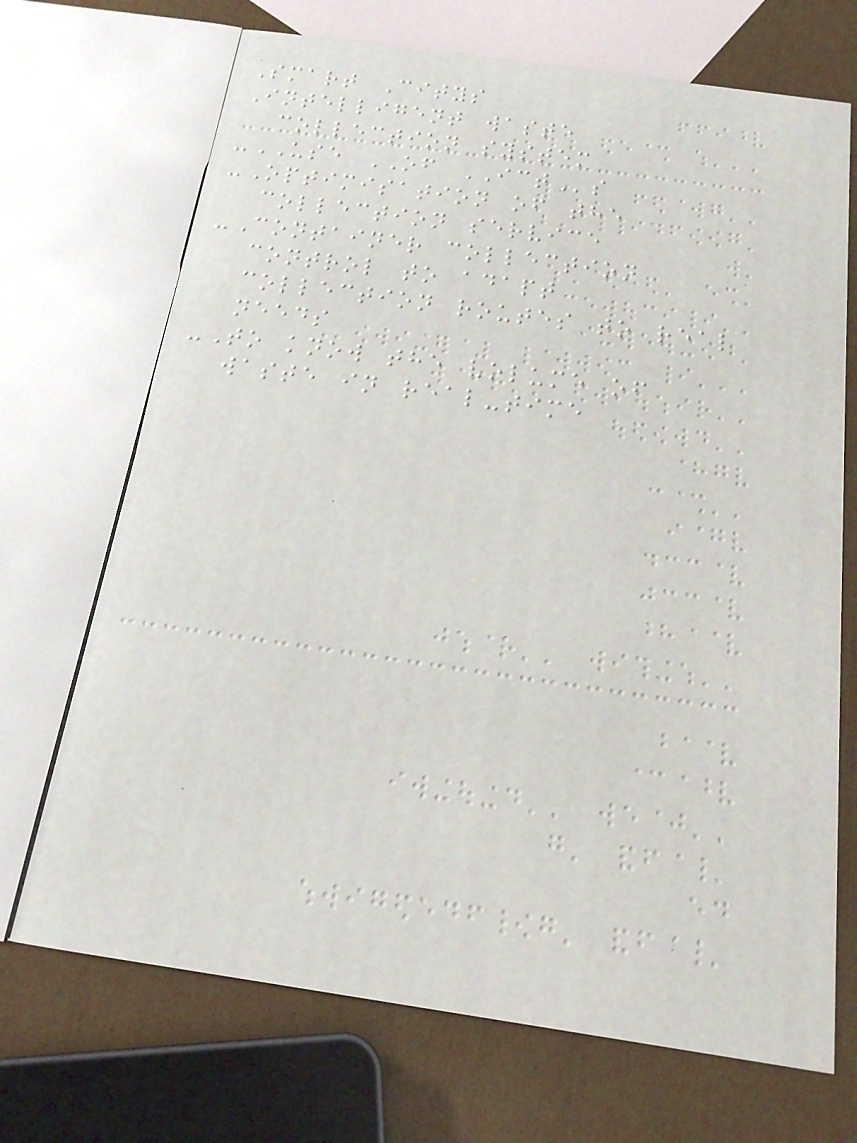Smart Citys
Intelligent waste
collection system
-USE OF ICTs
-Optimisation of the
collection service
-Container collection
control to adapt
collection routes to real
needs
-To know the volume of
waste in real-time
